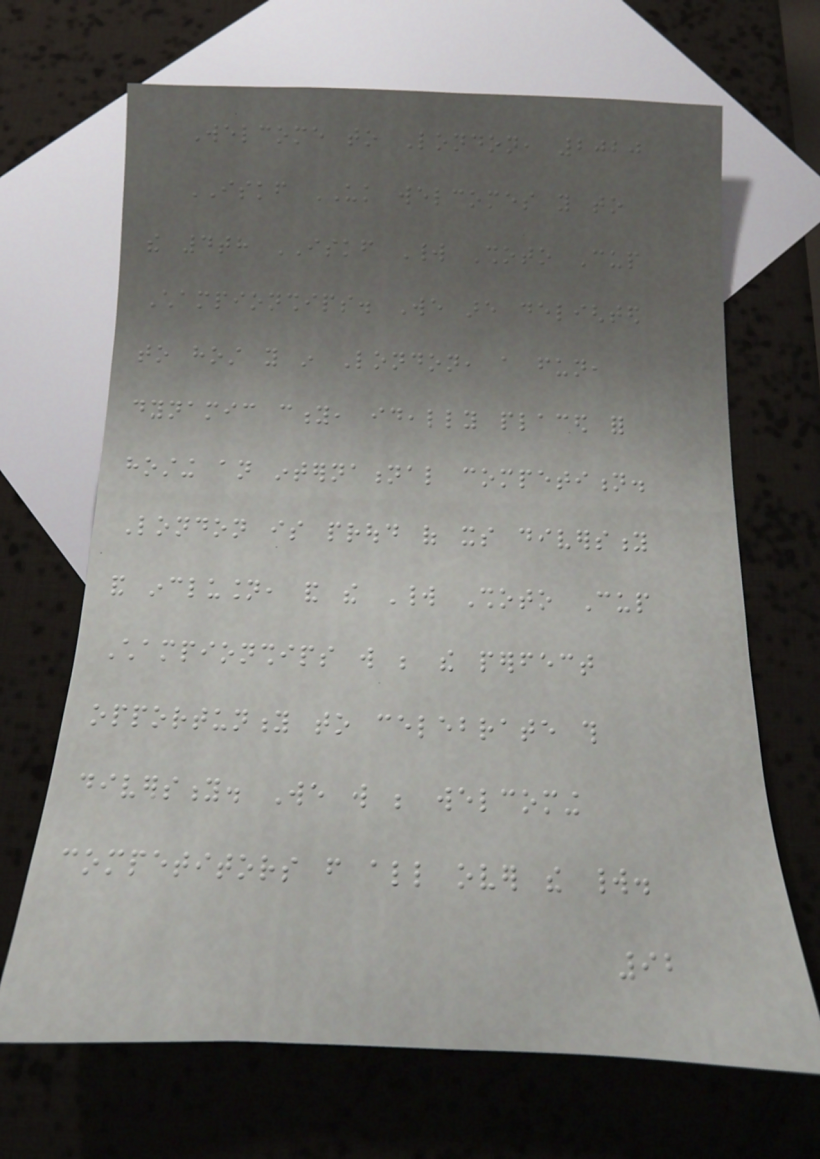Welcome to London, 2020
ISKF UK welcomes you to
the 4th ISKF World Shoto Cup
Championships. We are delighted
to host you in London, a fun,
dynamic city, ideally placed for
hosting an international competition.
London is proud of its diversity
and inclusion, and the World Shoto Cup
Championships will be the perfect
opportunity to celebrate this
diversity. We will be welcoming
competitors from all over the world.
92
